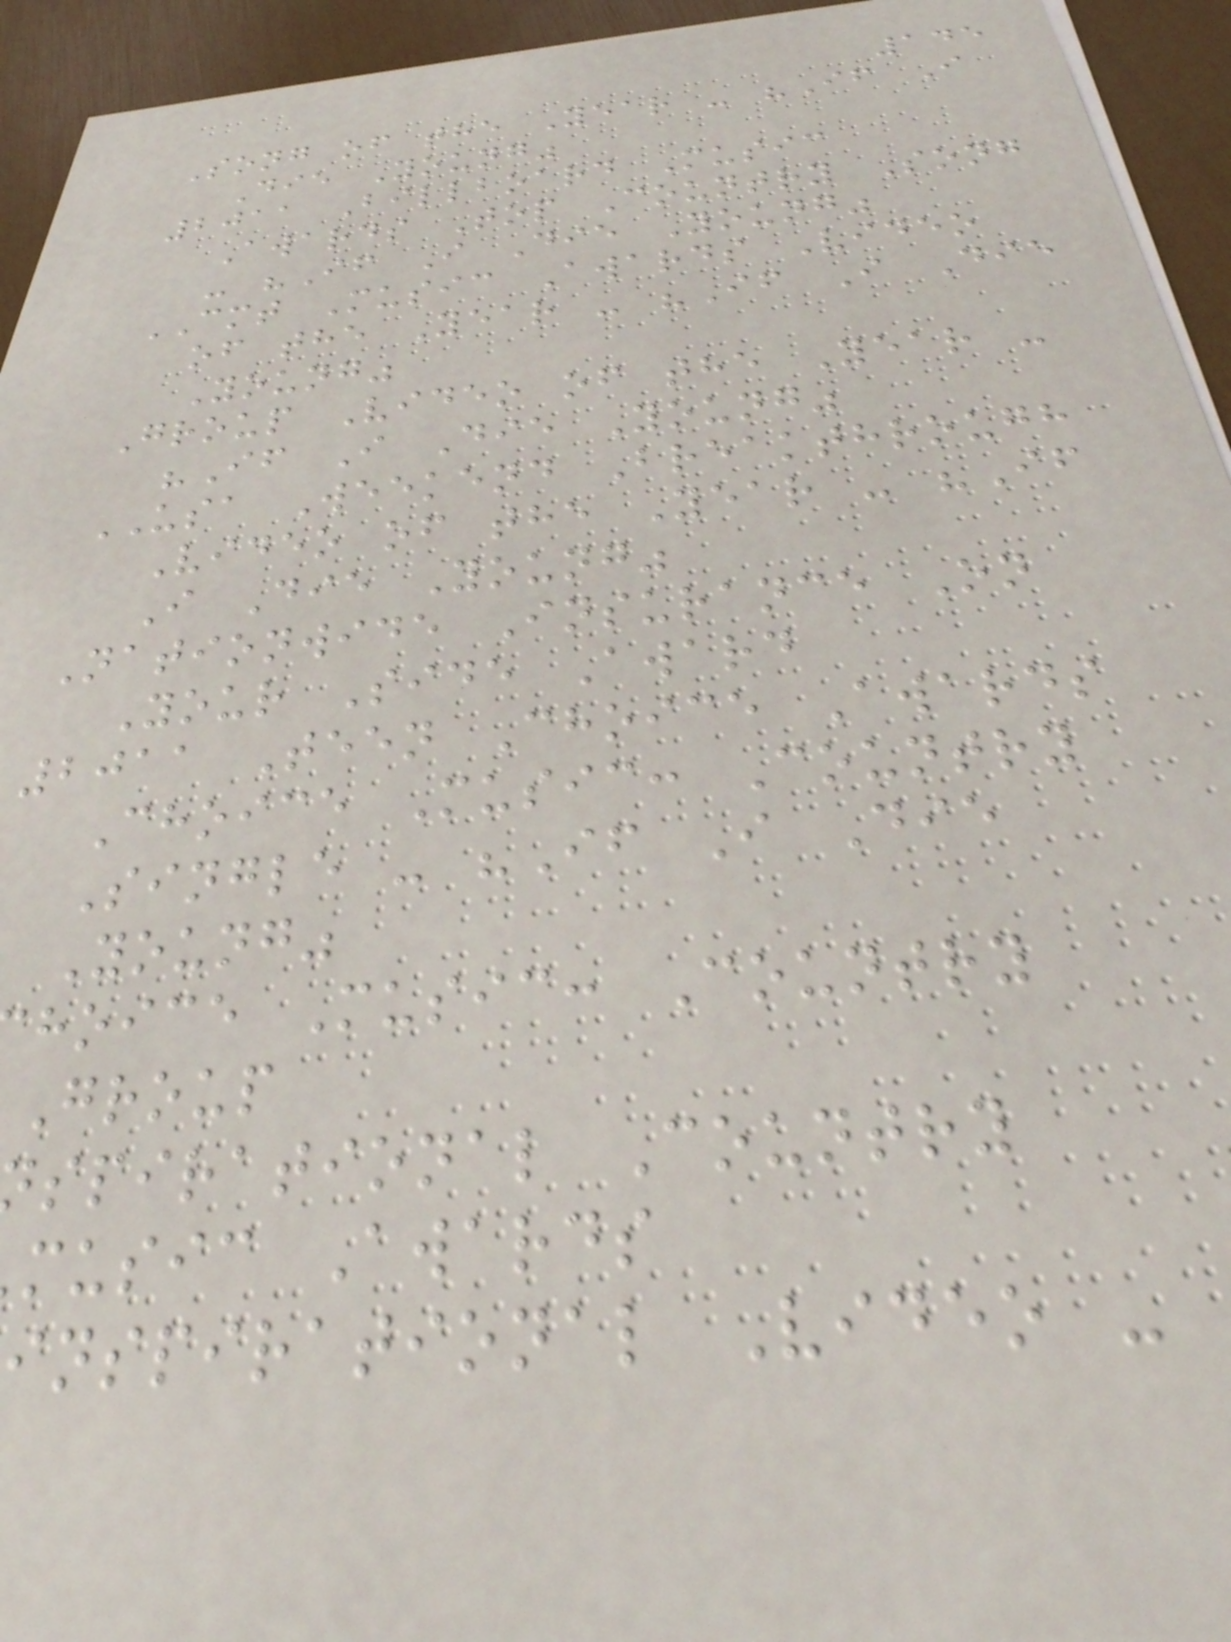145
Song of the Year - "If I
Die Young"
2011 Billboard Music
Awards Top Country Song
- "If I Die Young"
CMT Music Awards Video
of the Year - "If I Die
Young"
Group Video of the Year -
"If I Die Young"
USA Weekend Breakthrough
Video of the Year - "If
I Die Young"
Nationwide Insurance On
Your Side Award
2011 Teen Choice Awards
Choice Music: Country
Single - "If I Die
Young"
hoice Music: Country
Group
spirational Country
music Awards
inspirational Video -
